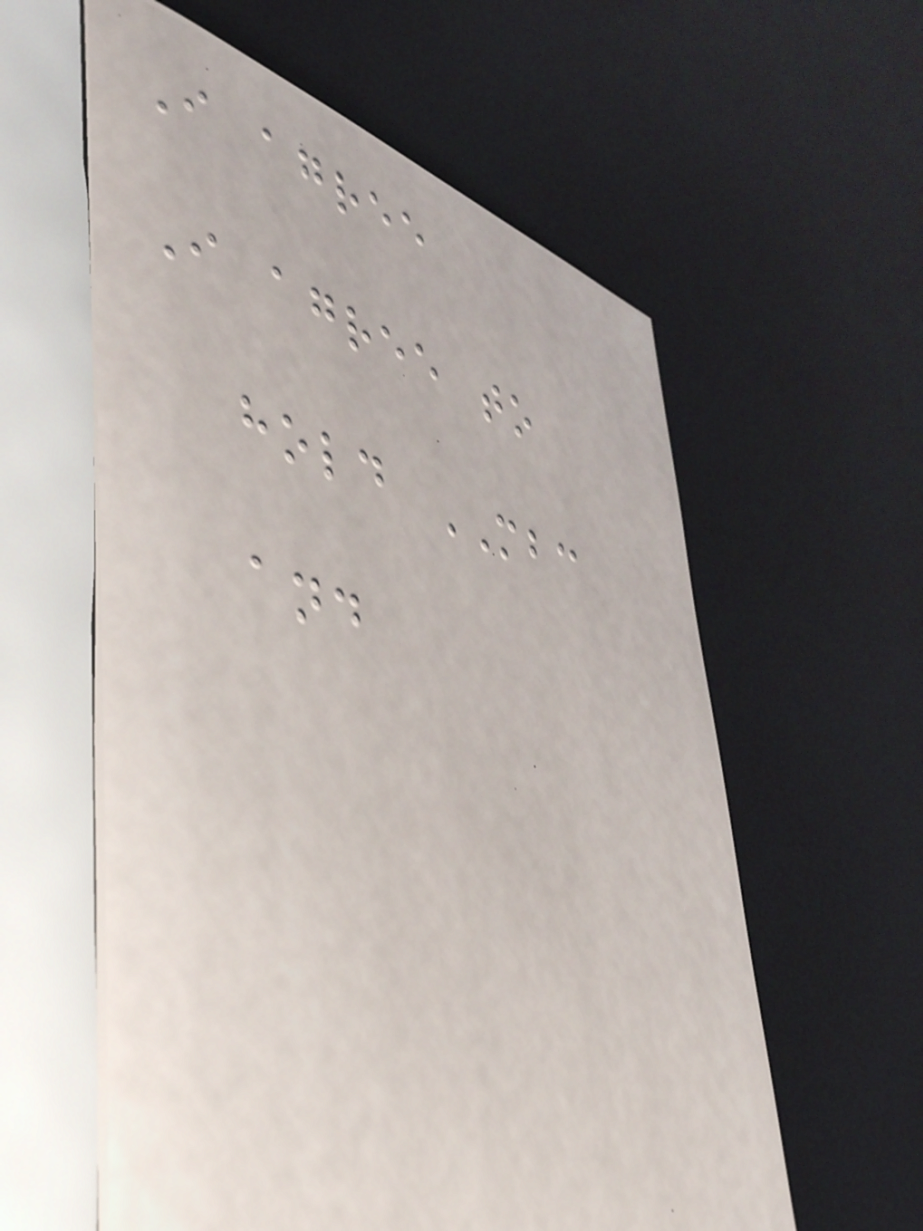I agree
I agree to
hold MBC
and
